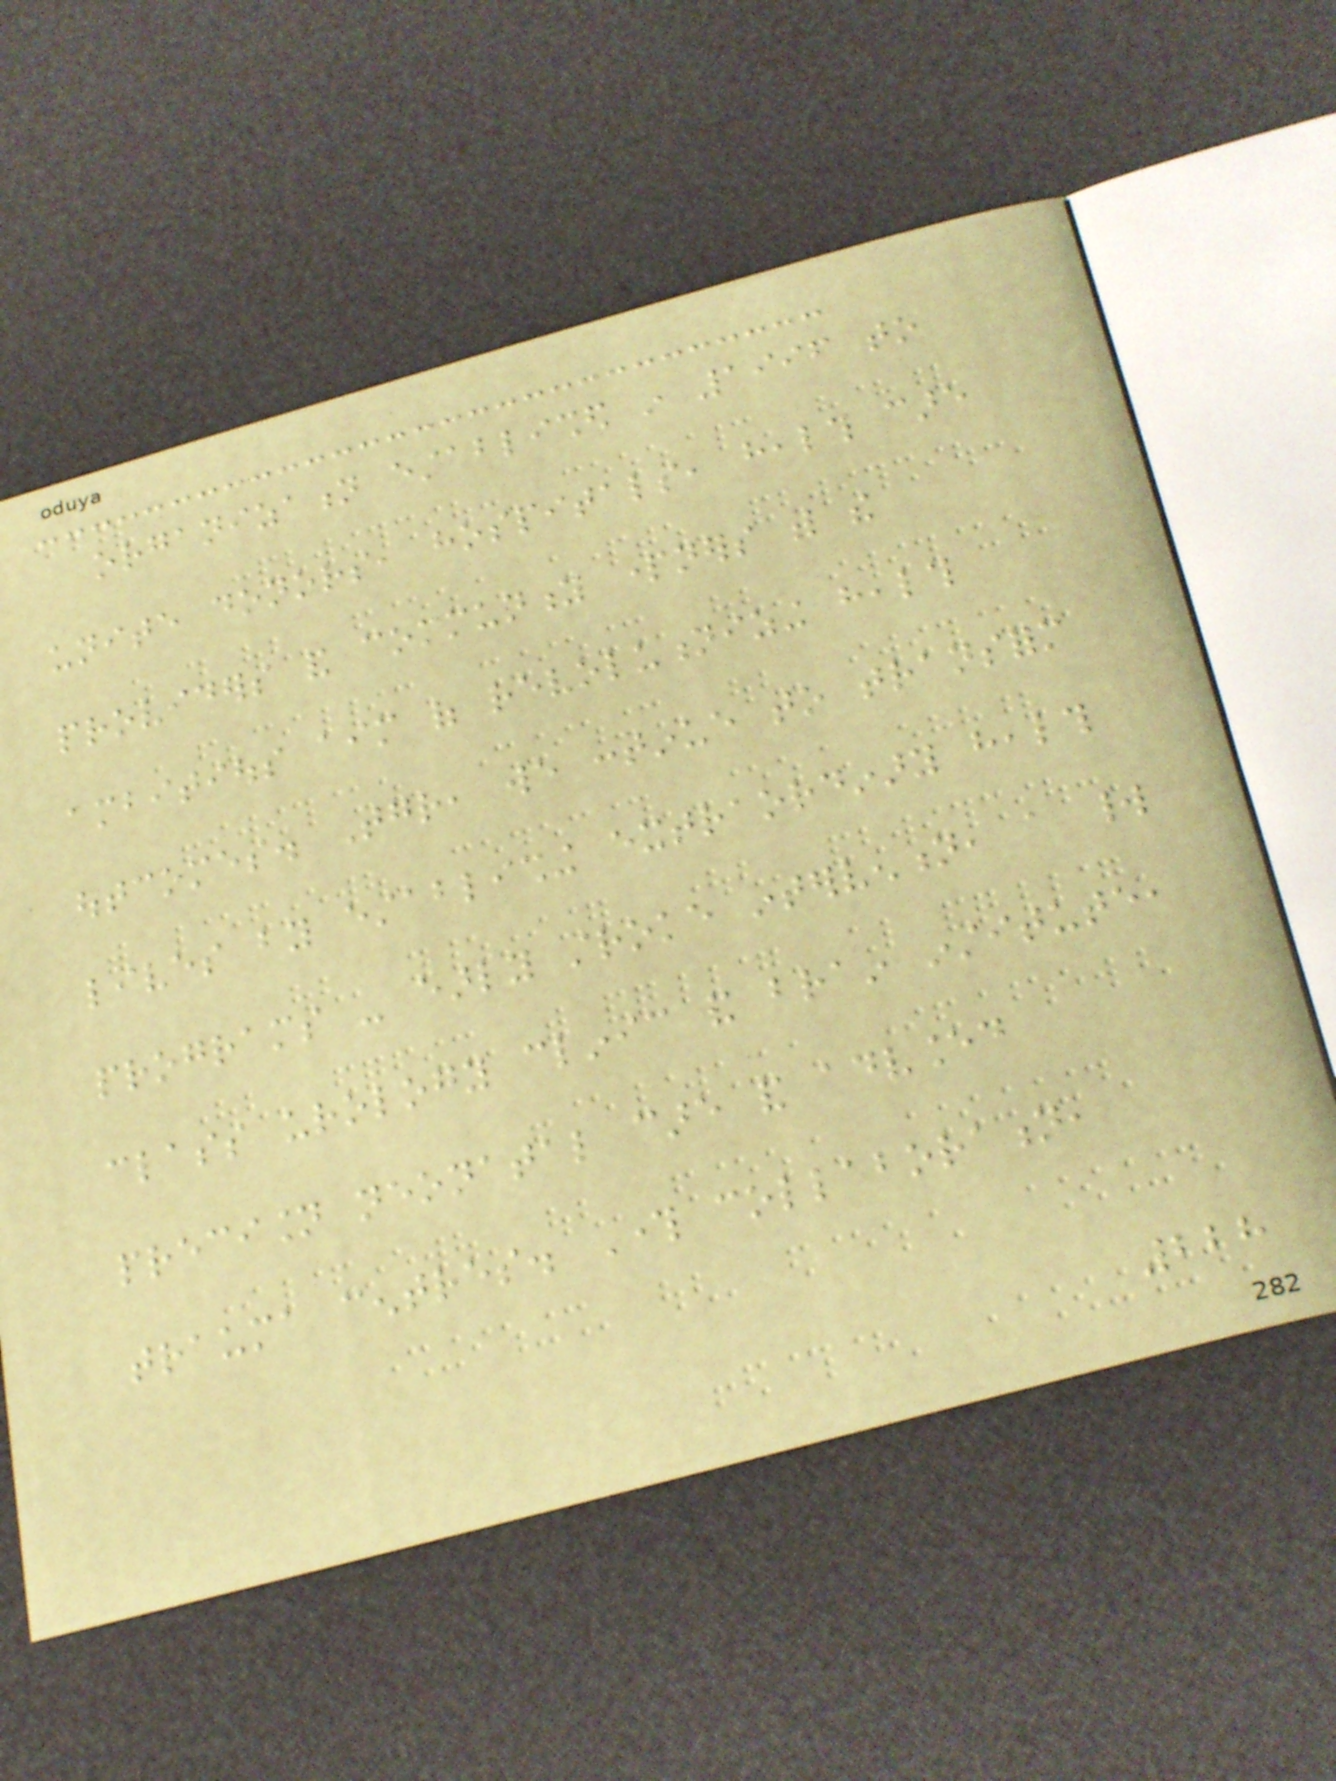organization established in 1996 to
unite donors, hospitals, health care
providers and community partners with the
ambitious aim of revolutionizing health
outcomes. Together, we continue to transform
lives by establishing extraordinary health
programs - early stroke intervention, a world
class urology clinic and brain institute,
precision neonatal care and advanced
trauma centres. Through collaboration,
228
